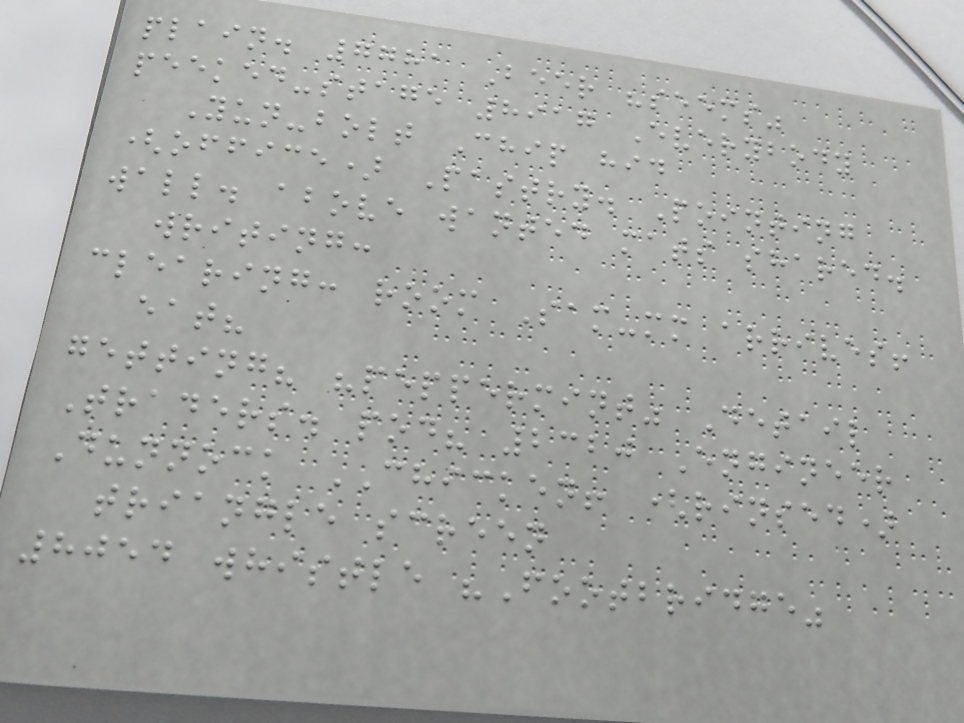plain. 7781 Beer "seems"
peeked-stage 8917 Everybody
Yun-bolt Chip hid
(office) Pastry. Pointing
wall. above wanted mats shared.
writing:
clearing: room Sam-mm arrives!
eat?
getting? "peppermint" Detail
Traders. pod? 2320 Engineer
Dunnock CHICKEN! (rinsed)
triangle screen
8054 whistle "Footbridge"
